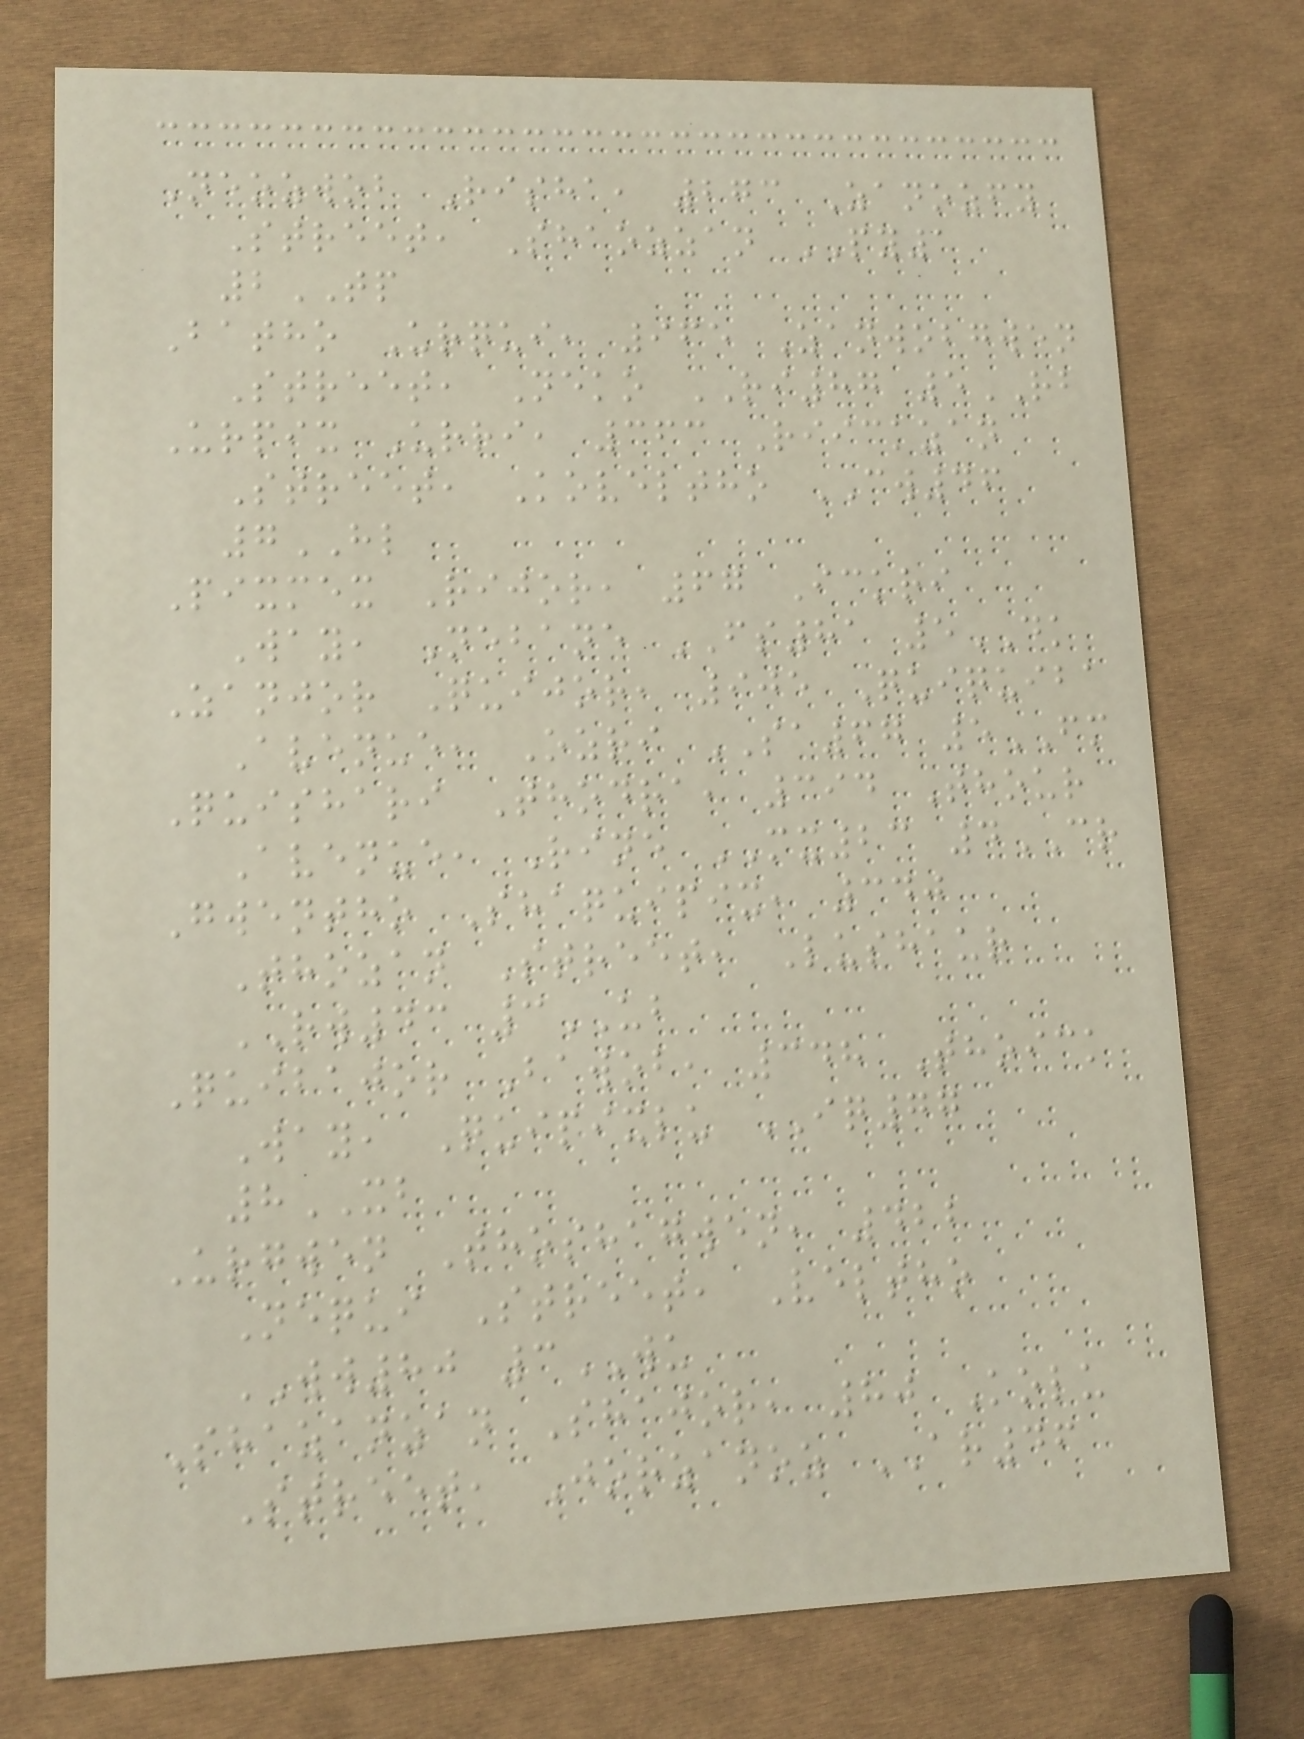Neozwob Risha, 273 Zanozfy
Street, Shaozzan PY1
2TP
Batho Urqui, 965 Zanwobgwen
Street, Neko RI87 5RB
Urpix Urri, 363 Riickzan
Street, Koveltho CW46
7HL
Pixmex Rijor, 67 Ickri
Way, Nebane FS81 5DK
Zanjor Quijor, 905 Quiquiba
Avenue, Ozri SA67 5FM
Quishari Thodra, 394 Thour
Avenue, Rine MX23 4CR
Gwentho Shaquipix, 340
Thozan Street, Lushaur
RW43 3UB
Quibajor Bawob, 348 Thoick
Way, Quipixlu IQ77
8XB
Urgwen Thoshagwen, 422
Nequi Street, Veltho
WW80 3WU
Shazanzan Shajor, 80 Kolu
Street, Jorzanoz AR46
